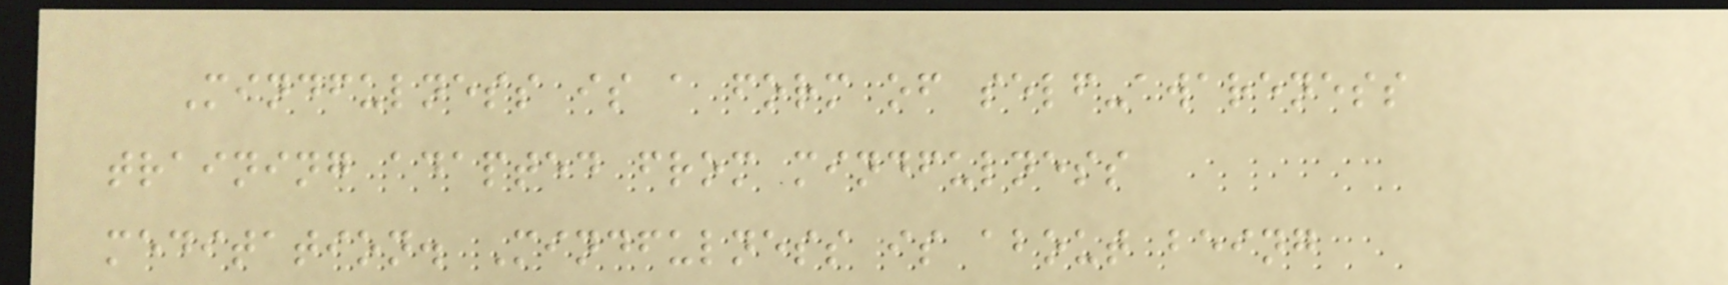Mindfulness is a form of self-awareness
training adapted from mindfulness
meditation. Mindfulness is about being
